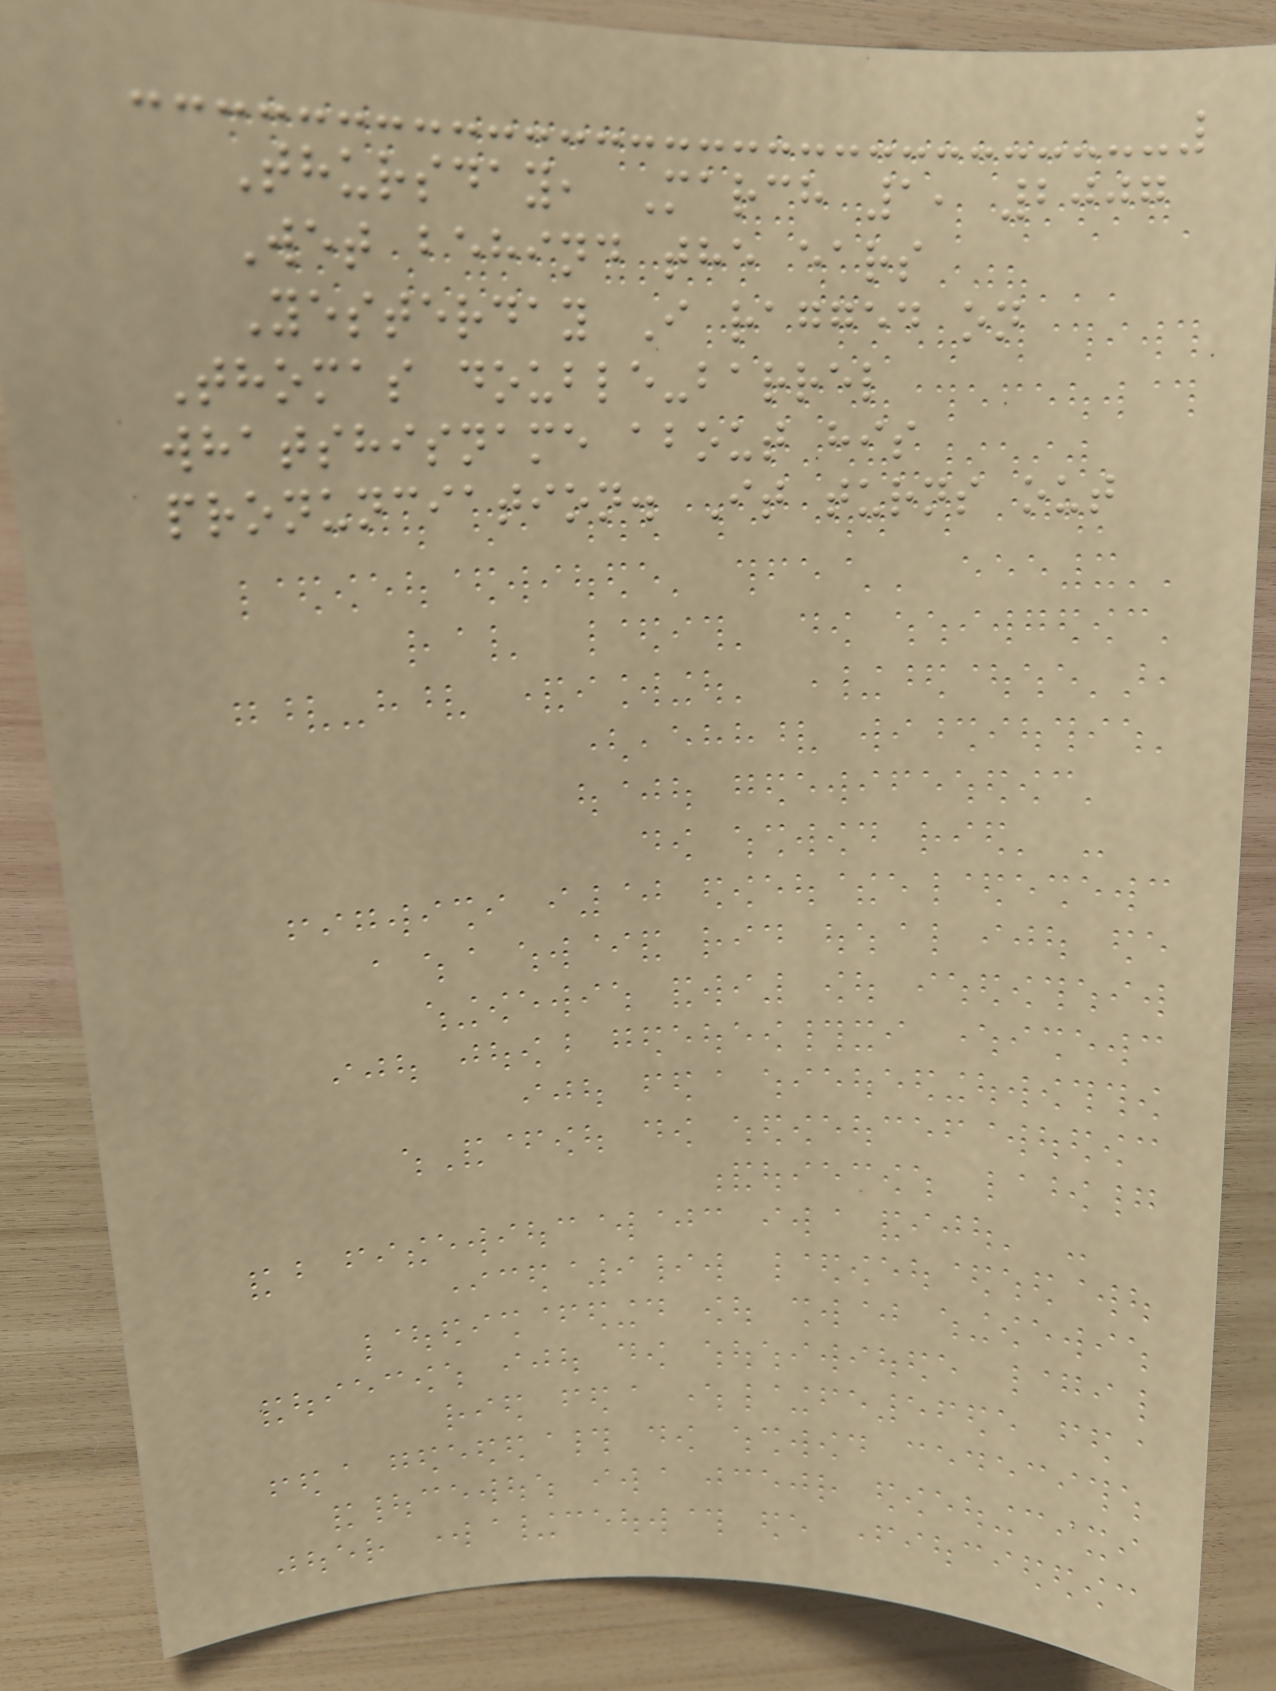Thursday, March 1, 2007
Wet behind the ears
Yesterday I ragged on
Thomas double-barrel
whatshisname about his
pronunciation. It turns out
